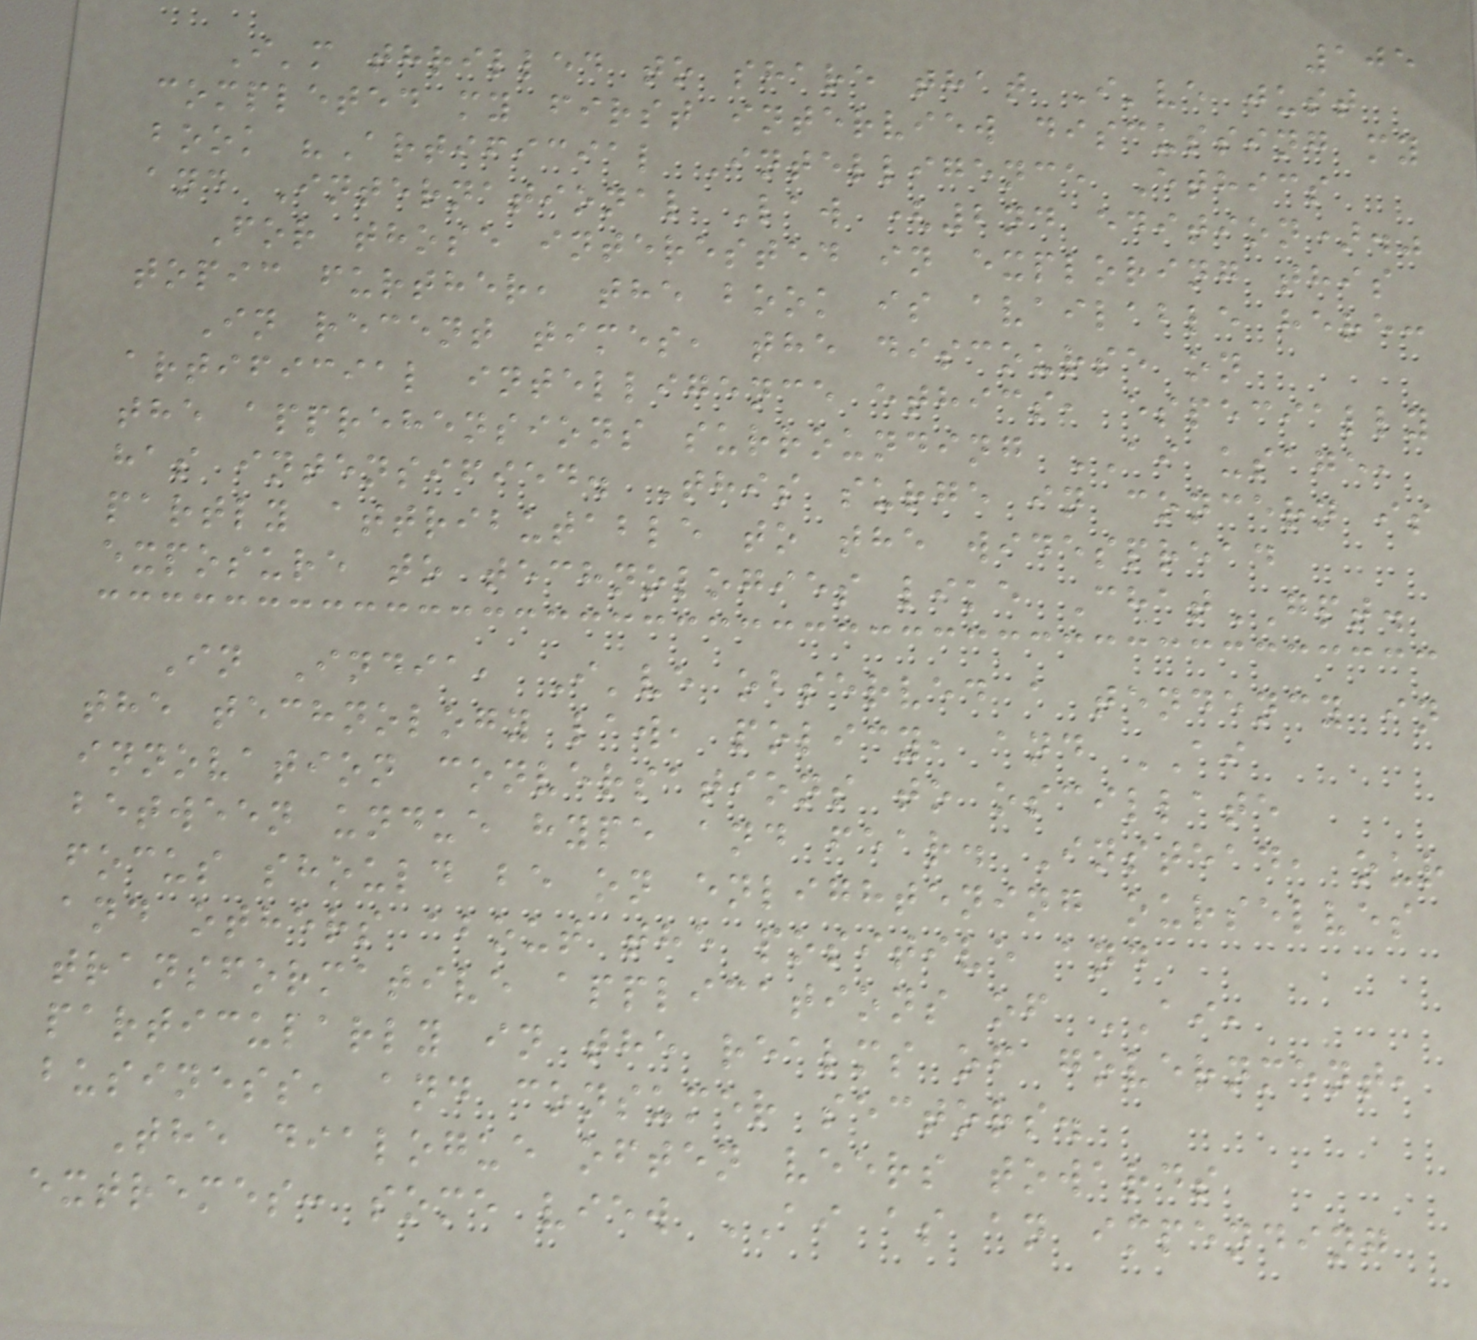105
I'm thrilled to share that I've just
completed my first interview discussing my
book "Artificial Intelligence Ethics
and International Law (2nd edition)."
For those interested in exploring this
topic further, the book is available here:
In recent times, the discourse on
artificial intelligence ethics, especially
the apprehensions surrounding AI usage,
has intensified. This surge in concern is
partly attributable to the widespread
exposure to technologies like ChatGPT.
In India, I've observed a tendency in
the technology law, policy, and AI
innovation conversations to oscillate
between undue hype and fear. Instead, our
focus should be on enlightening ourselves
and others about the positive and
transformative applications of AI,
particularly in the realms of government,
business, and consumer sectors.
The dialogue often veers towards
extremes: some view AI as an impending
